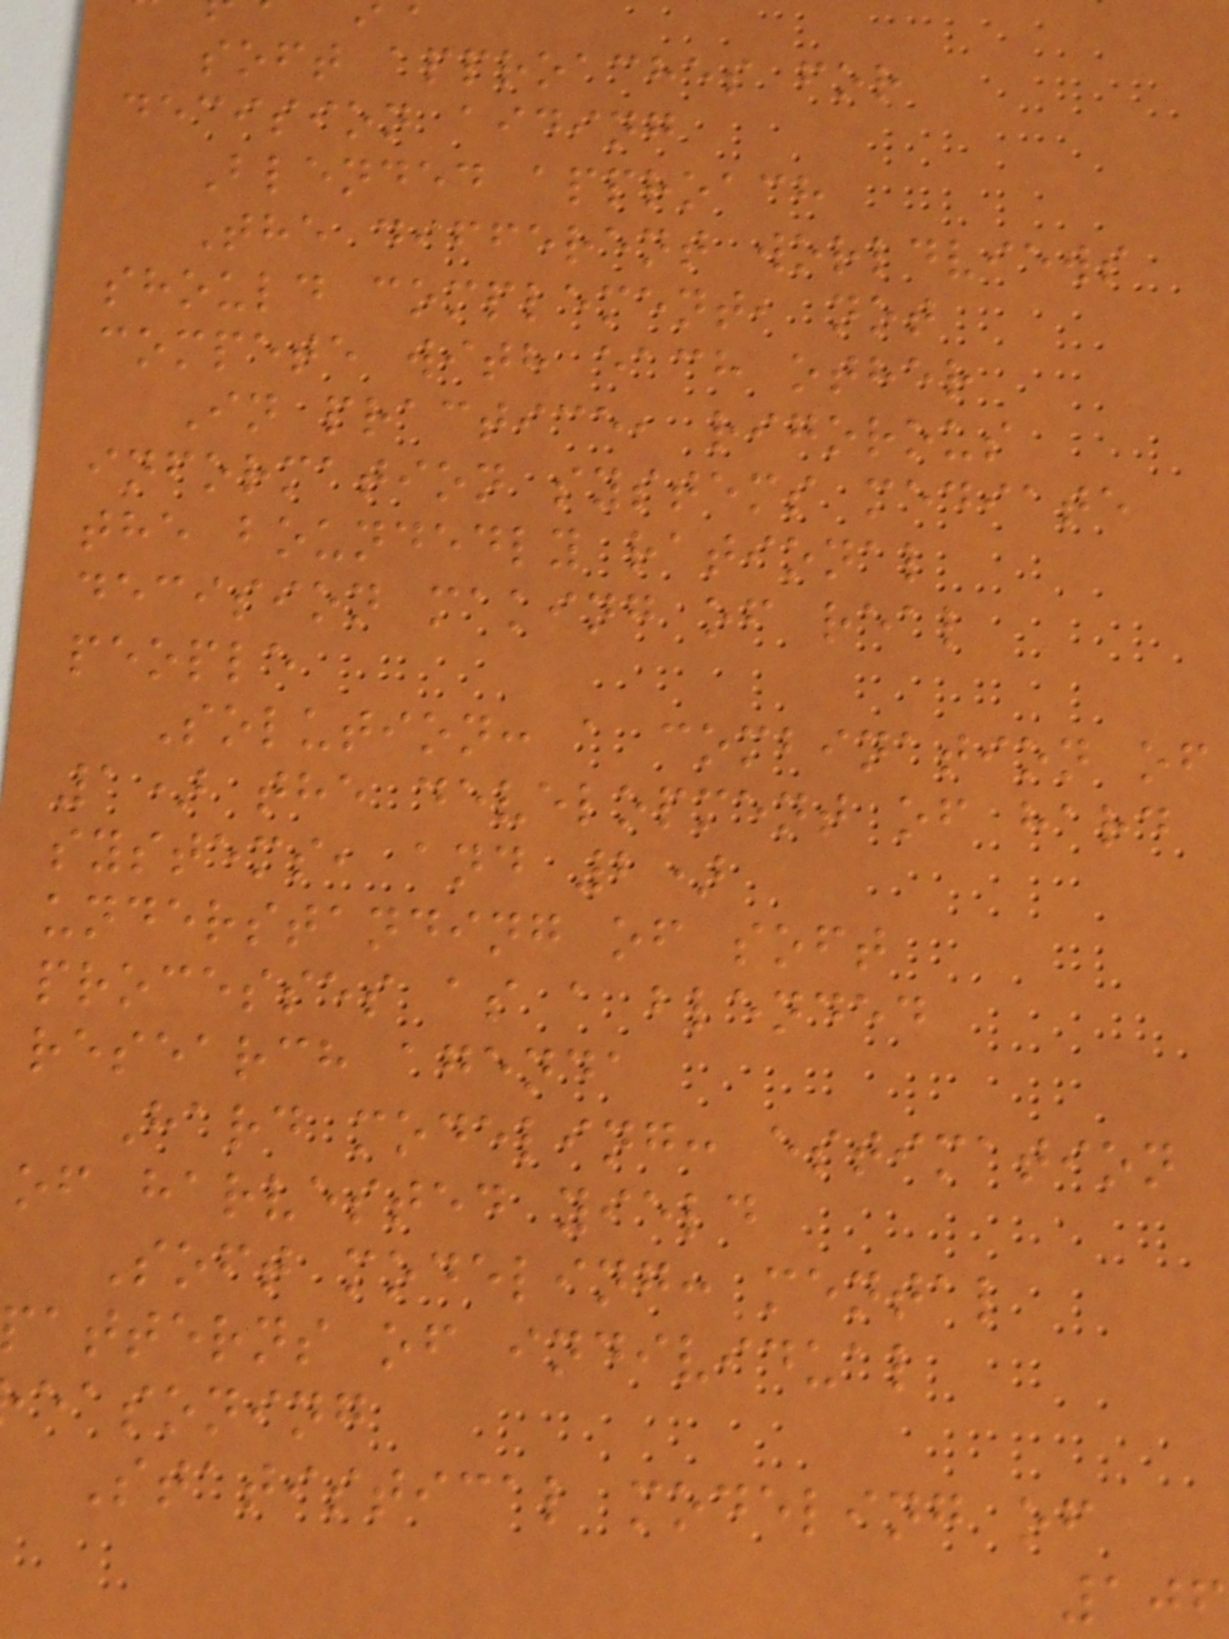soft approaches for
decision aiding
Blended approach
The different worldviews
should complement, not
compete with each other
In practice, rigorous
information systems mediate
the boundedly rational
decision making of real
people
Solution: a combination of
1) the development of hard
systems, and 2)
understanding of soft
processes as a blended
research agenda
Hard modeling: estimation
of harvested yield
Soft modeling: mental
atterns of individual
easoning
Statistical modeling of
106
